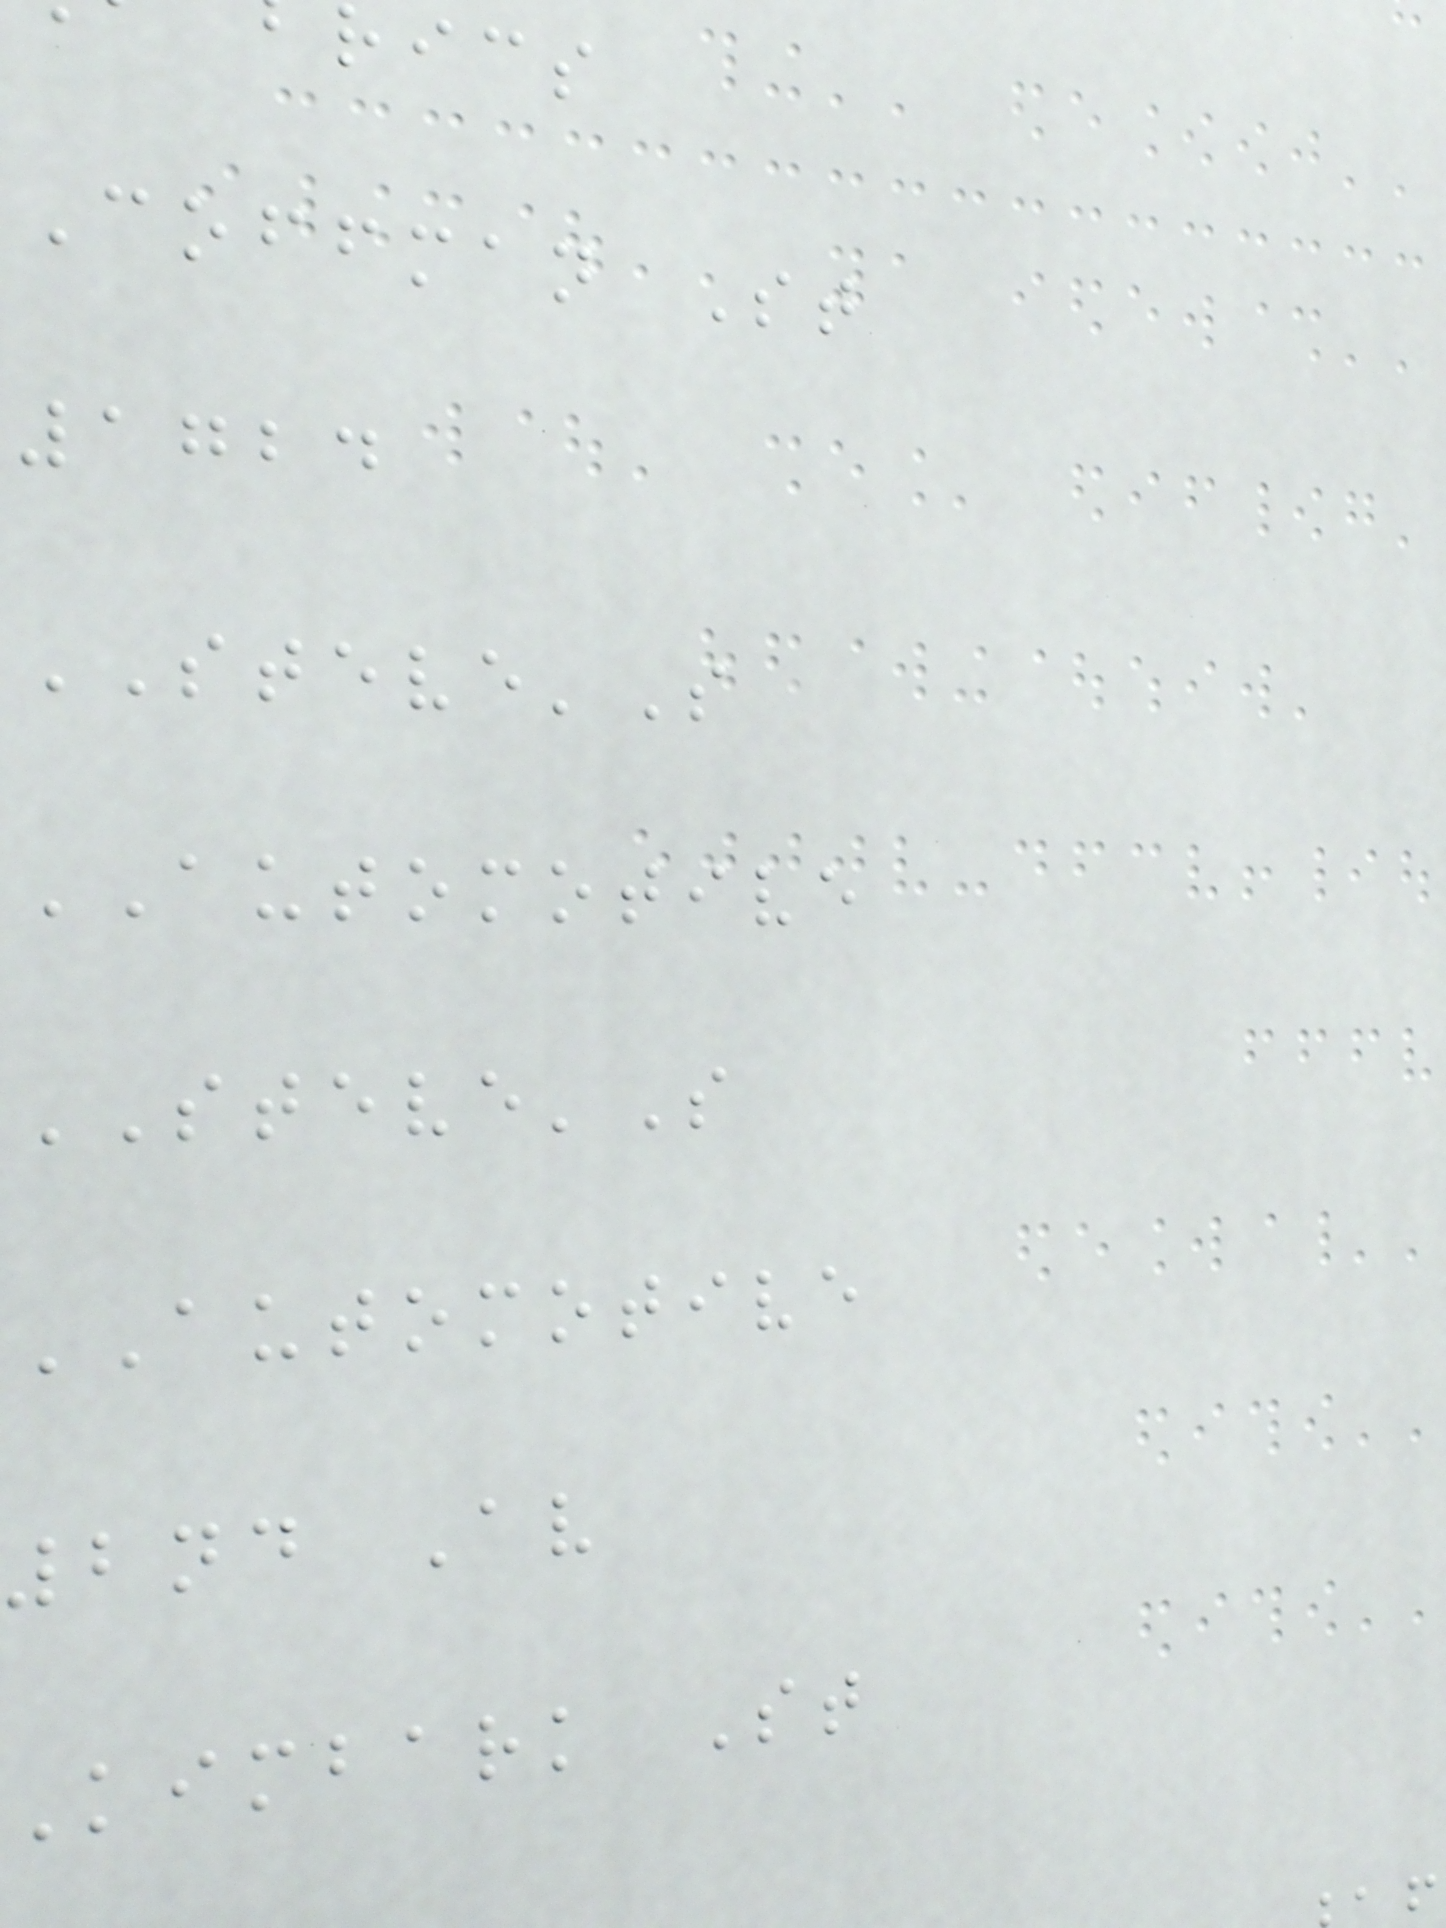rics
Coffman St
1724
STEVE'S
AUTOMOTIVE
STEVE'S
AUTOMOTIVE
2nd Av
Kimbark St
